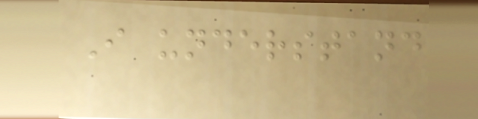I understand
